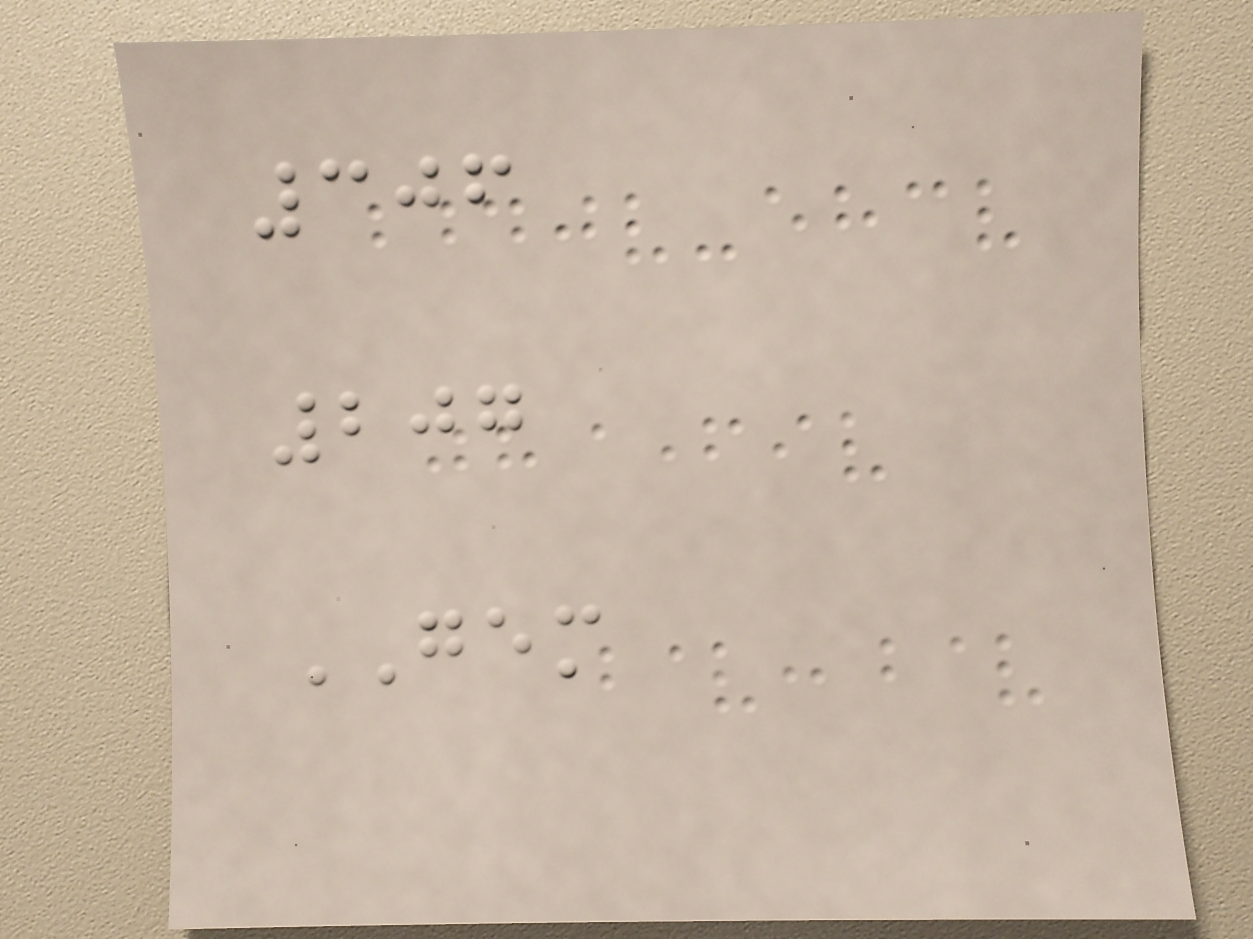306
207
GEM
